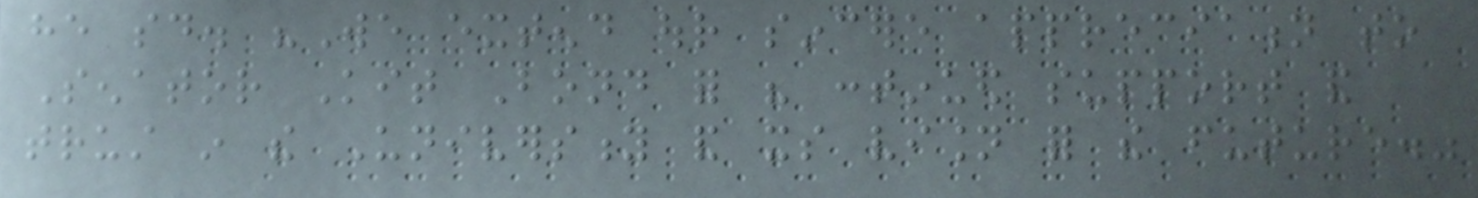he said. "We extend our sincere appreciation to
Senator Kit Bond for his continued support and
trust in the University and its vision for the future."
